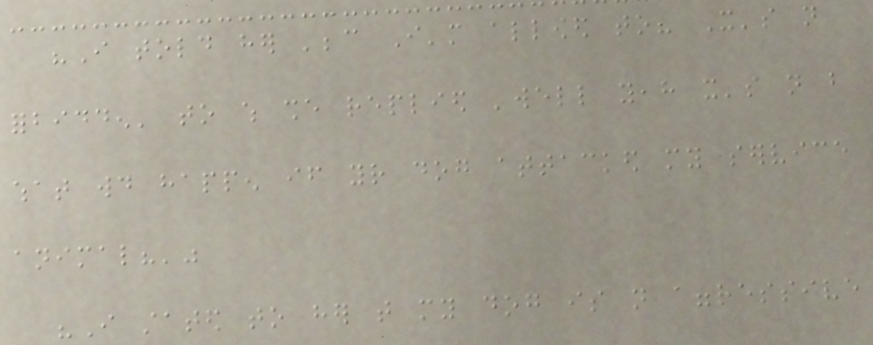"I told her 'because I'm allowed to? It's not
forbidden' to which she replied 'well yeah it's not but
what would happen if your dog attacked my service
animal?'"
"I stated to her that my dog is not aggressive
